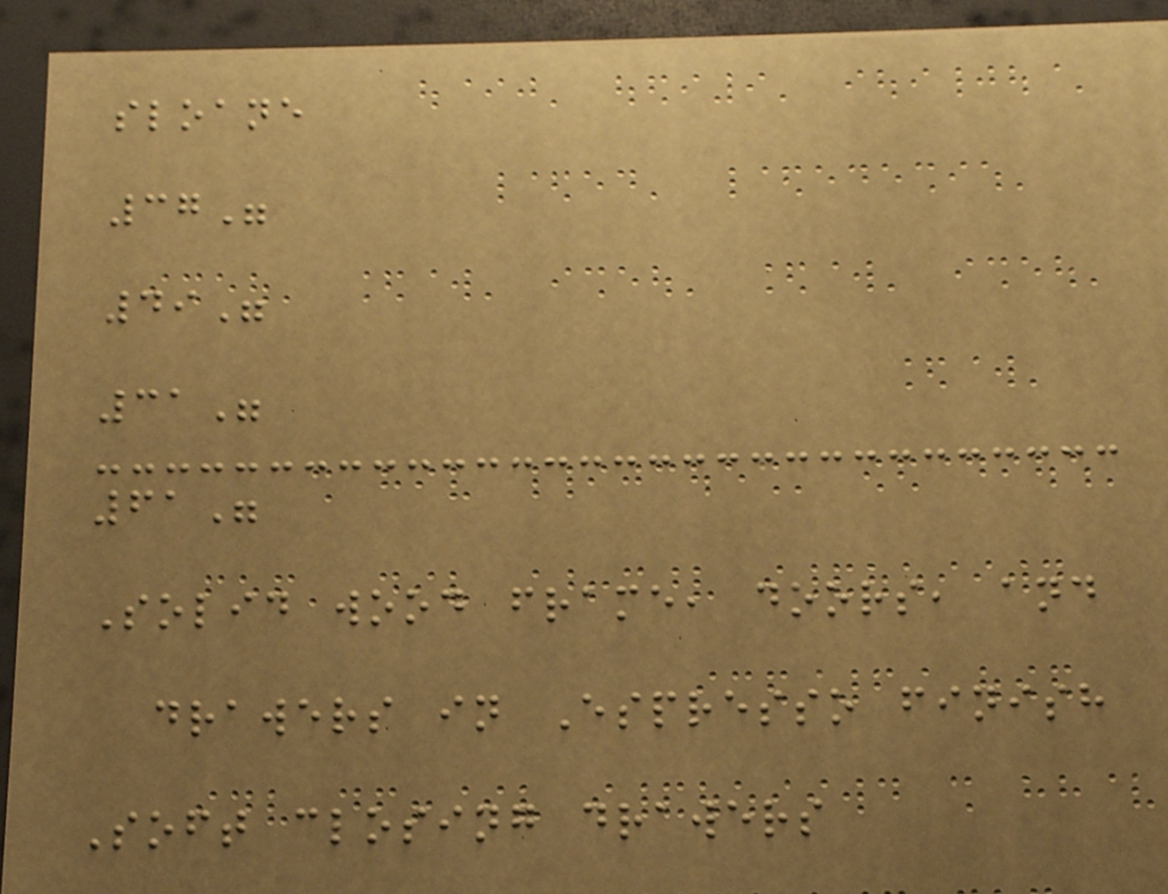sloane
37"
49"
31"
61"
Solid wood frame, doors, and
drawers in Espresso finish
Soft closing drawers
